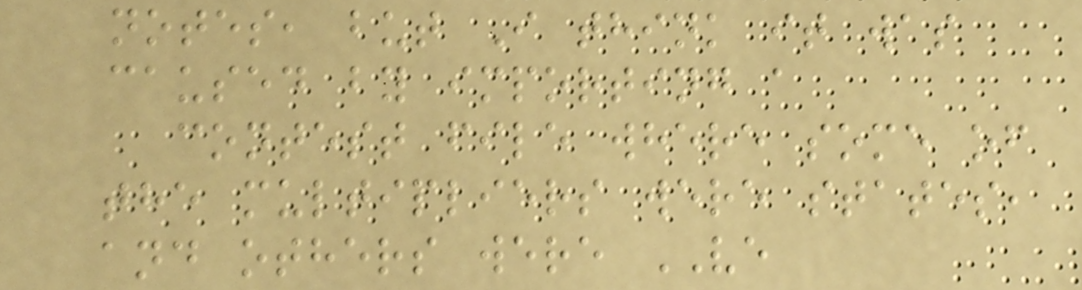notes, but I think it was
caused by importing a
contest file where some of
the multipliers were states,
and others were VE
